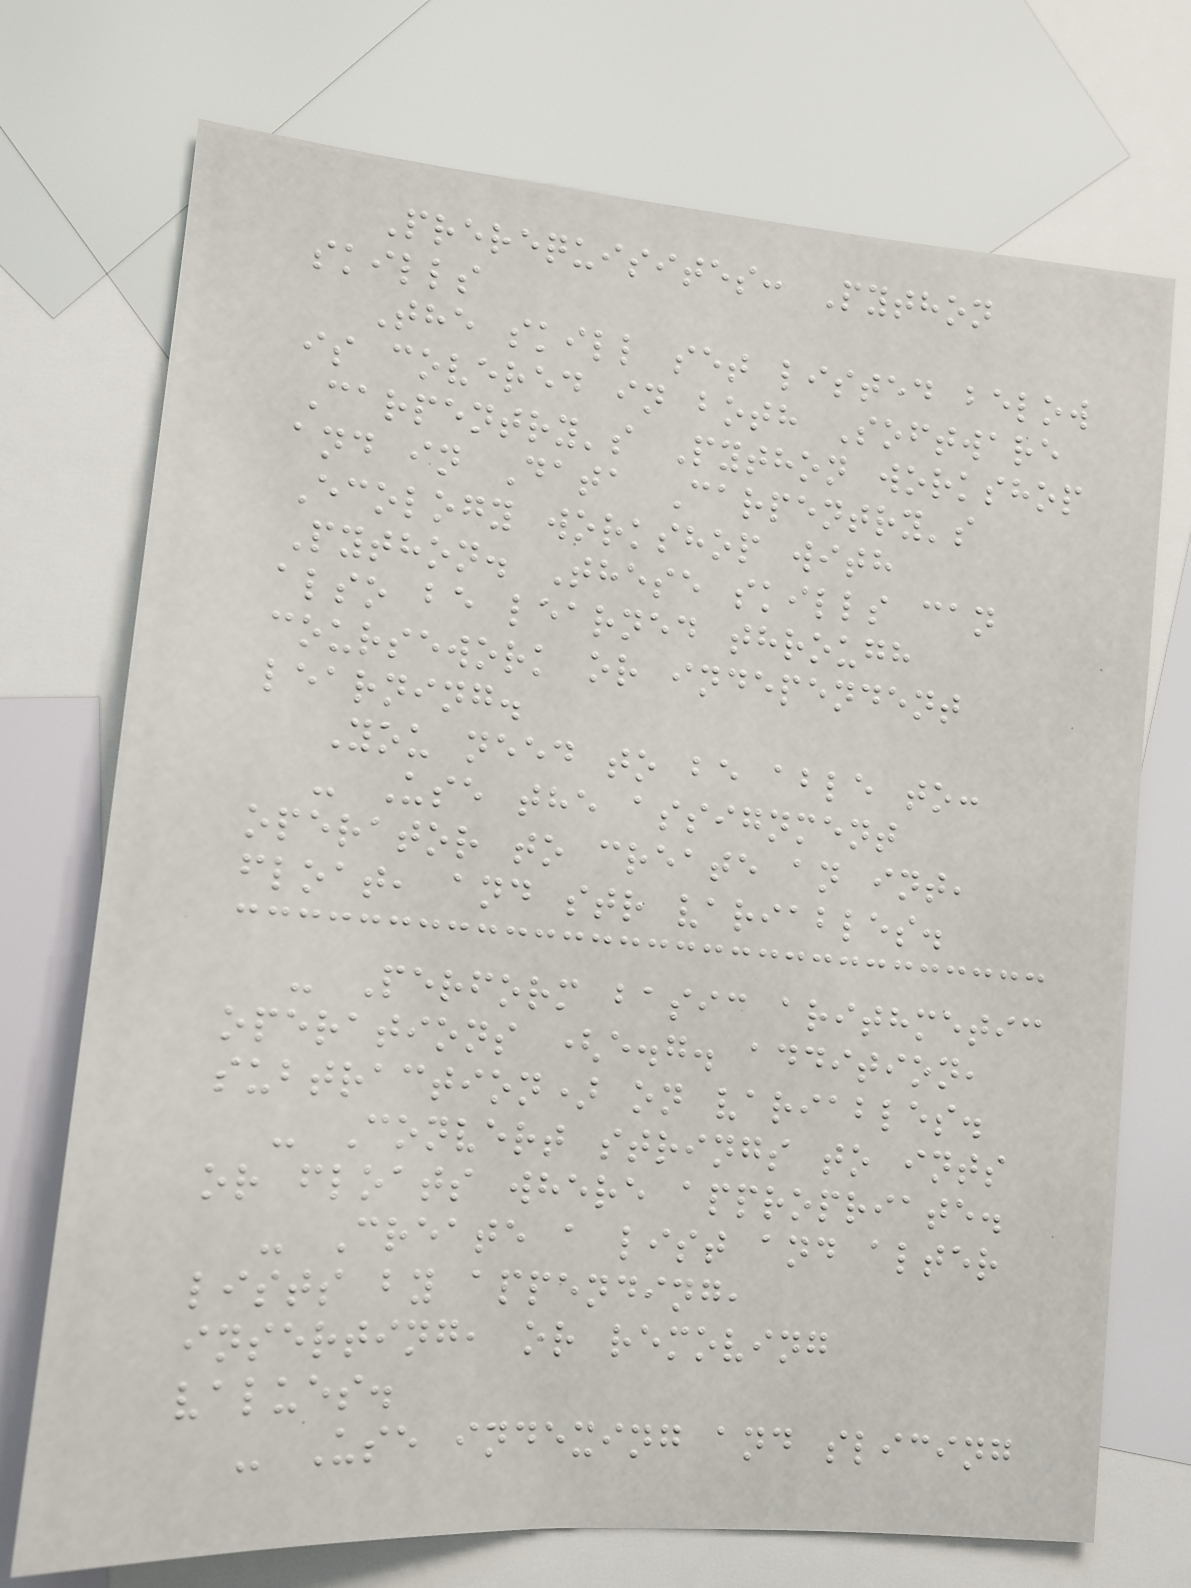Prerequisites: Python
skills
The skill set listed below
is covered in both Software
Carpentry's Python workshop
and in Data Carpentry's
Ecology workshop with
Python. These skills can
also be learned through
coursework or independent
learning.
You need to be able to:
- Use the assignment
operator to create an int,
float, and str variables.
- Perform basic arithmetic
operations (e.g. addition,
subtraction) on variables.
- Convert strings to ints
or floats where appropriate.
- Create a list and alter
lists by appending,
inserting, or removing
values.
- Use indexing and slicing
